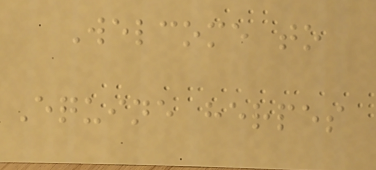Welcome to
Equine herpes
